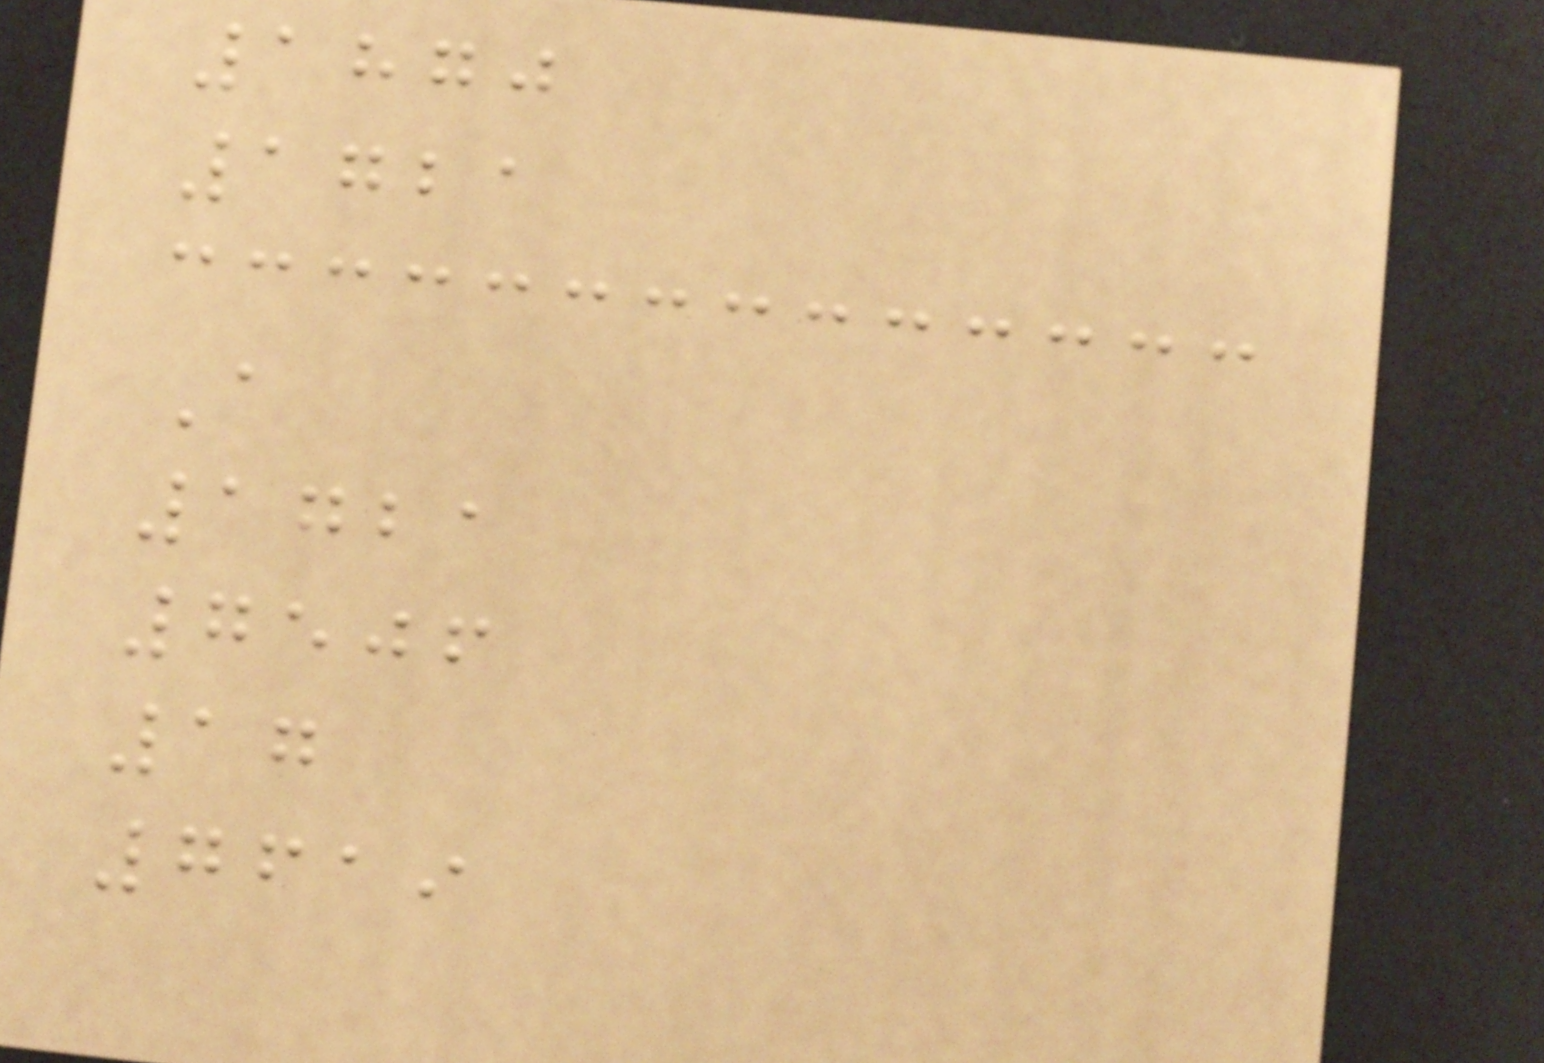1870
1721
A
1721
7506
17
7619
